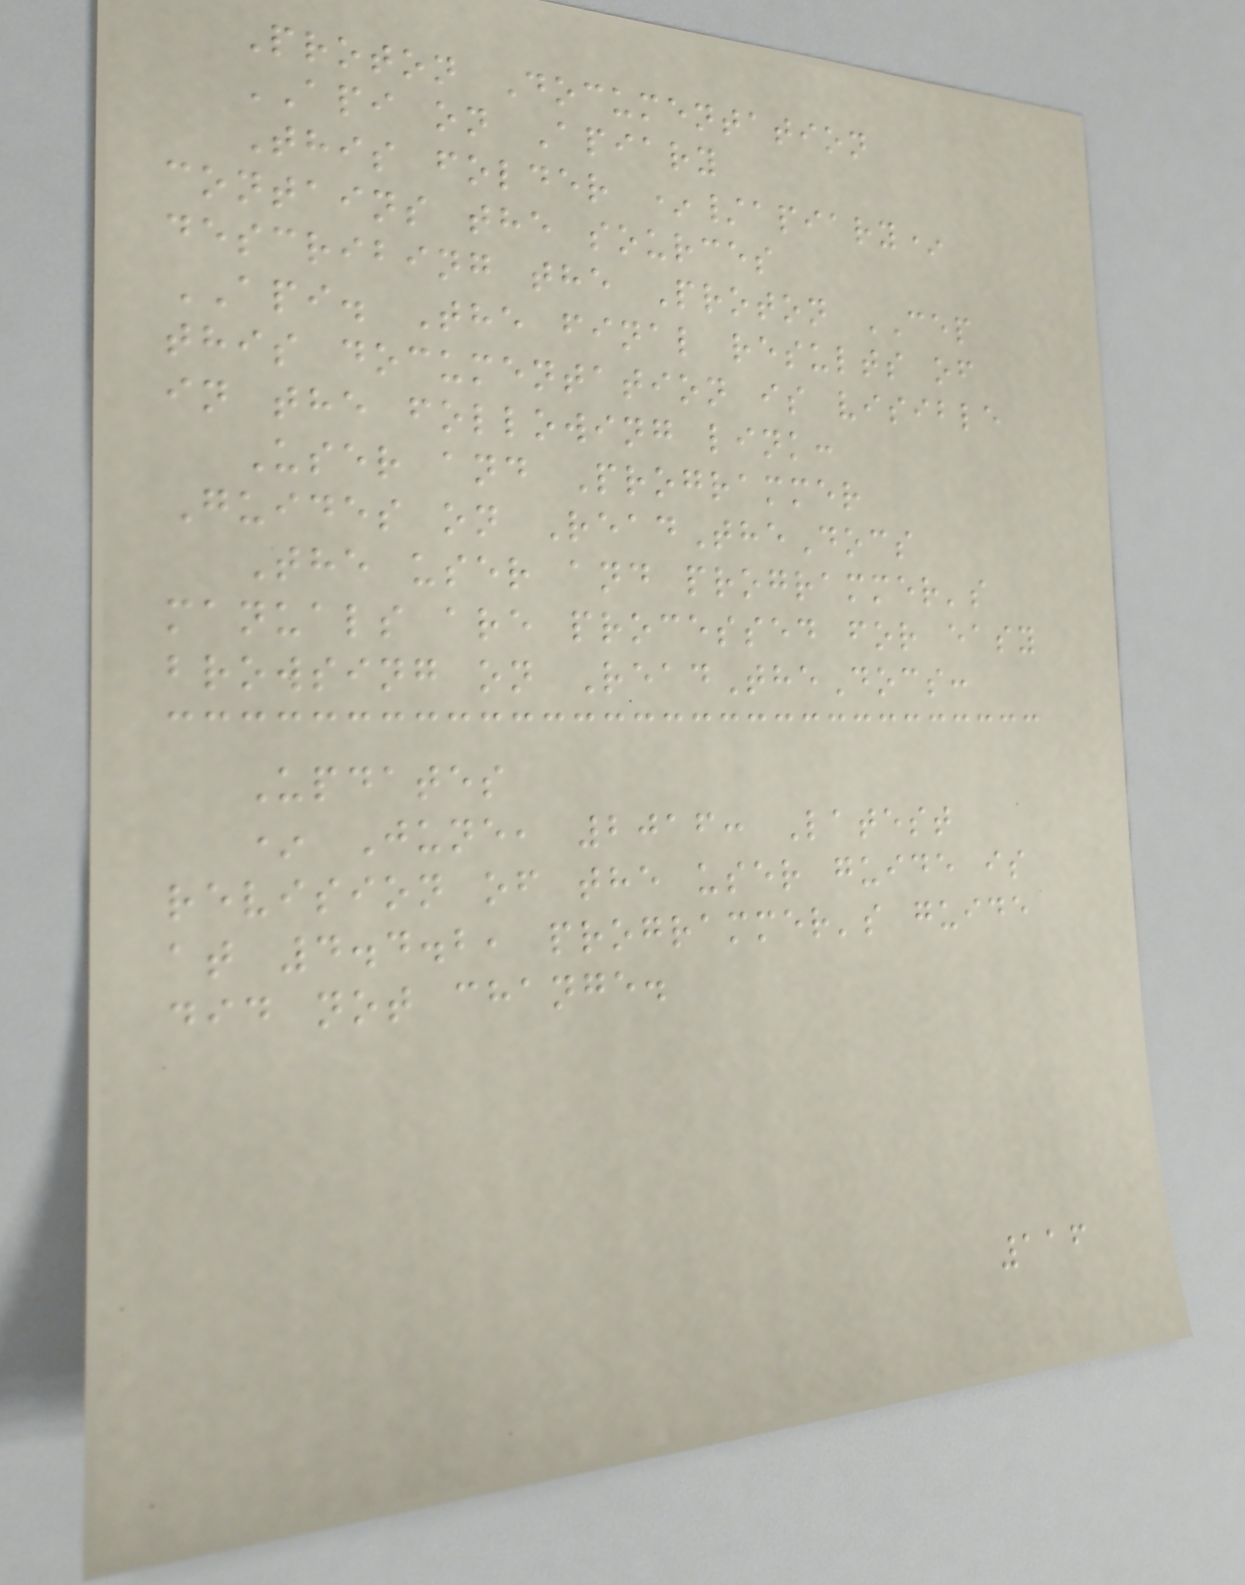Proton Documentation
API on Apiary
This folder */apiary*
contains the sources
describing the Proton CEP
API. The final results of
this documentation is visible
in the following link:
User and Programmer
Guides on ReadTheDocs
The user and programmer's
manuals are processed for easy
browsing on ReadTheDocs:
Updates
* June, 2016: Latest
revision of the user guide is
at 4.4.2, programmer's guide
did not change.
116
